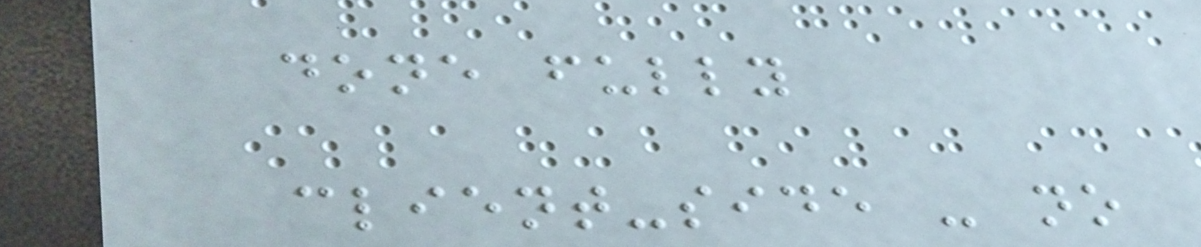done fully
client-side - no
